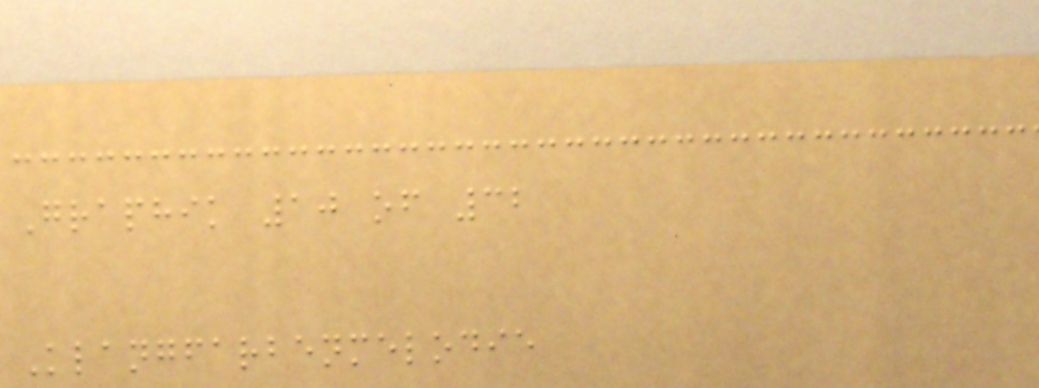Graphik 10 of 32
Klangfarbenmelodie
